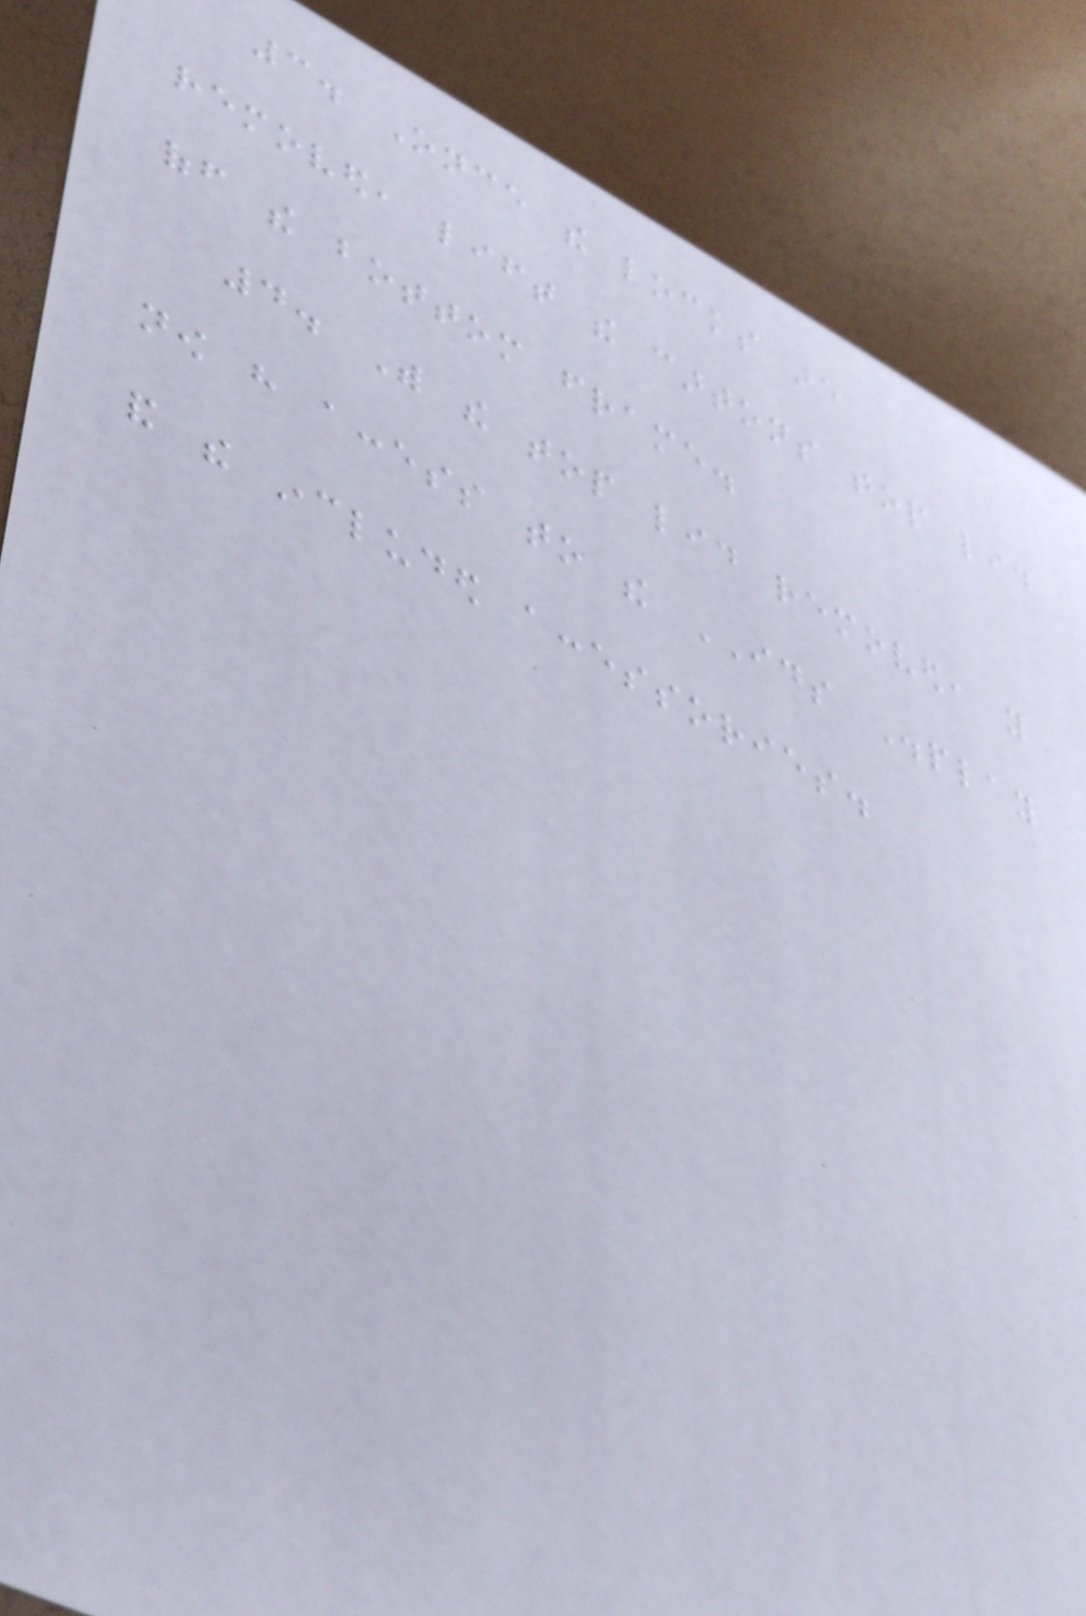3. Once the locks are
removed, lift the cartons top lid
off the bottom frame.
4. With the top lid removed, you
now have access to the IDS Display
and the included accessories.
